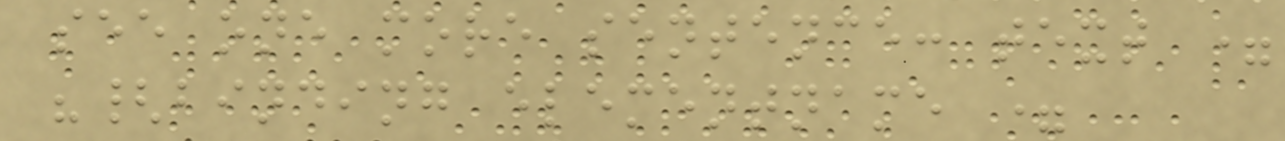see one more sentence: text =
"{binding elementname =
